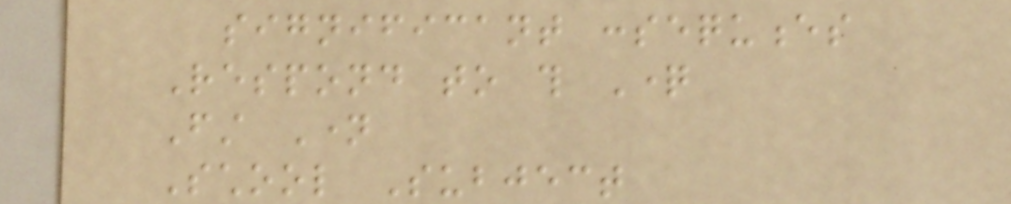significant consequences
Respond to this Question
First Name
School Subject
